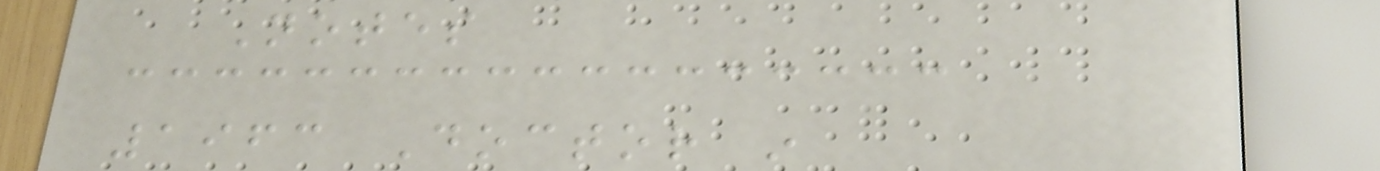Notes
1963 Doctor in
